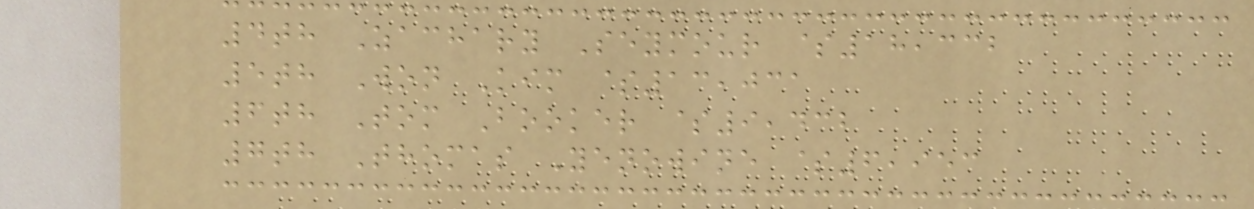4th Zachary Seymour $18,332
5th Won Kim $13,031
6th Tom Booker $9,432
7th Thomas Yenowine $6,953
